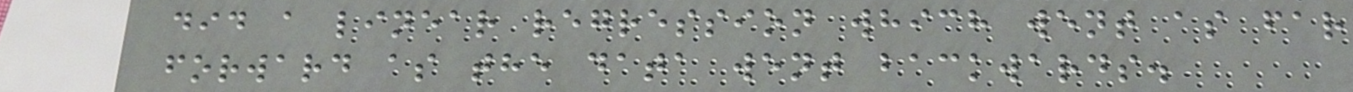did a linear regression which went as far
forward as the data went backwards.
